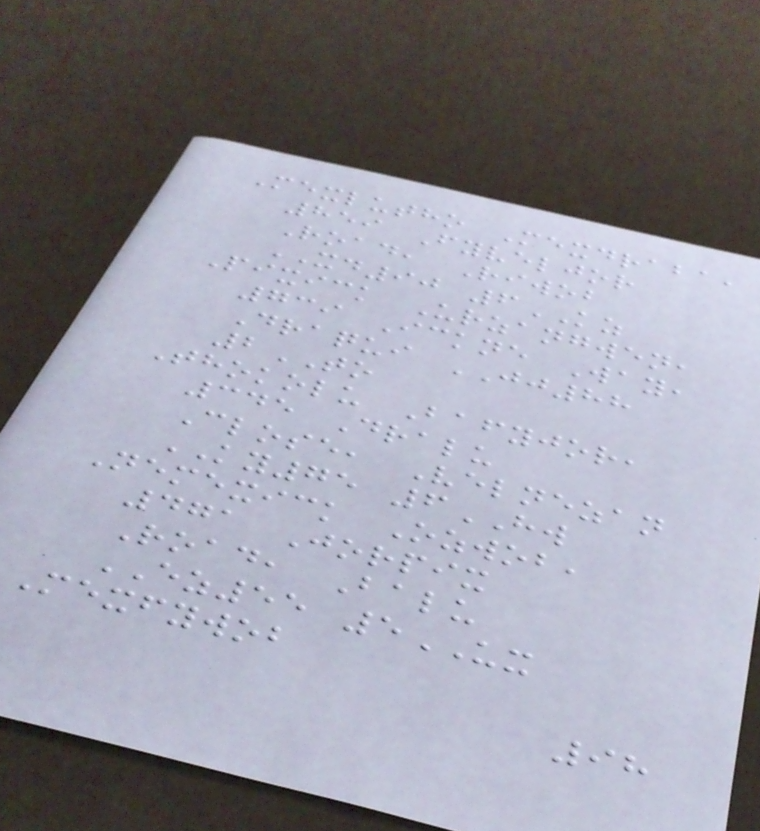Mexlutho Mexdraba,
859 Fyveljor
Road, Riwob
XD90 6KZ
Pixick Urzangwen,
739 Ickne Way,
Draqui JJ88
2TO
Thokolu Bafyjor,
345 Dralu
Close, Velnezan
KY75 6HW
Nemexick Ozwob,
471 Jorpix
Road, Balu
EZ55 5UX
Mexfywob
98
